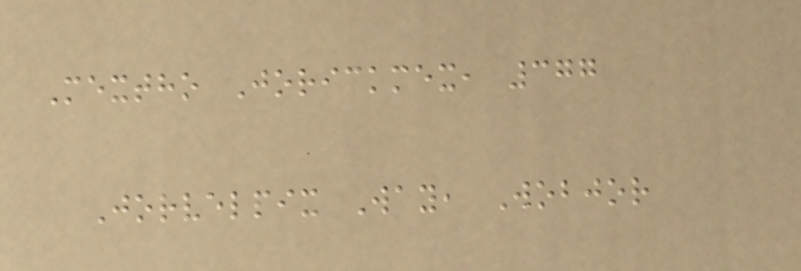Mextho Jorickmex, 377
Jorvelpix Way, Wobjor
